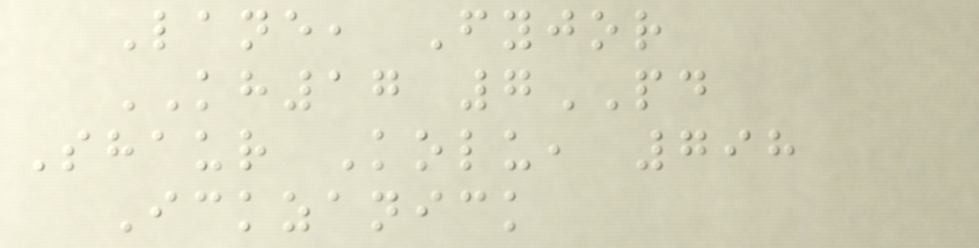Lane, Fyjor
KH17 7PD
Shaur Kolu, 798
Ickzanick
